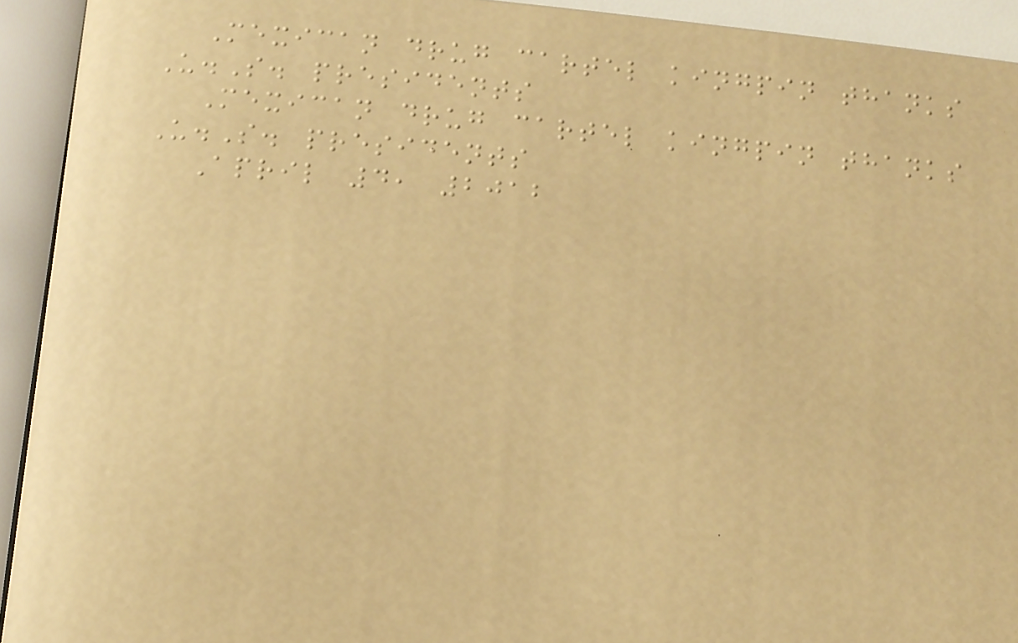Mexican drug cartel kingpin thanks
U.S. presidents
Mexican drug cartel kingpin thanks
U.S. presidents
April 4, 2012
